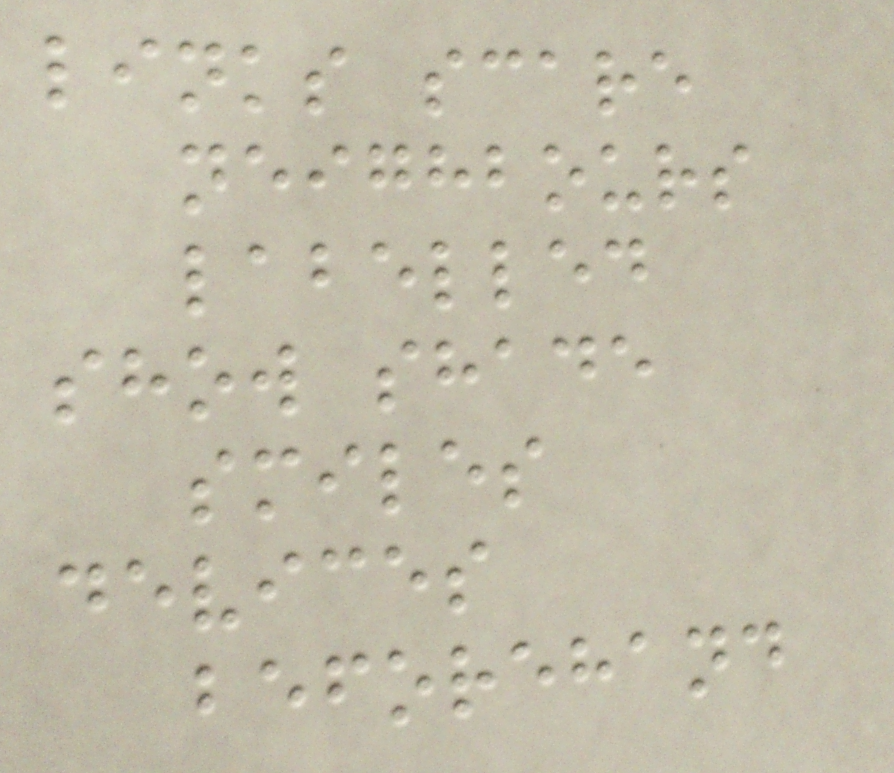links scare
neighbours
labelled
show shade
smiles
devices
beforehand
